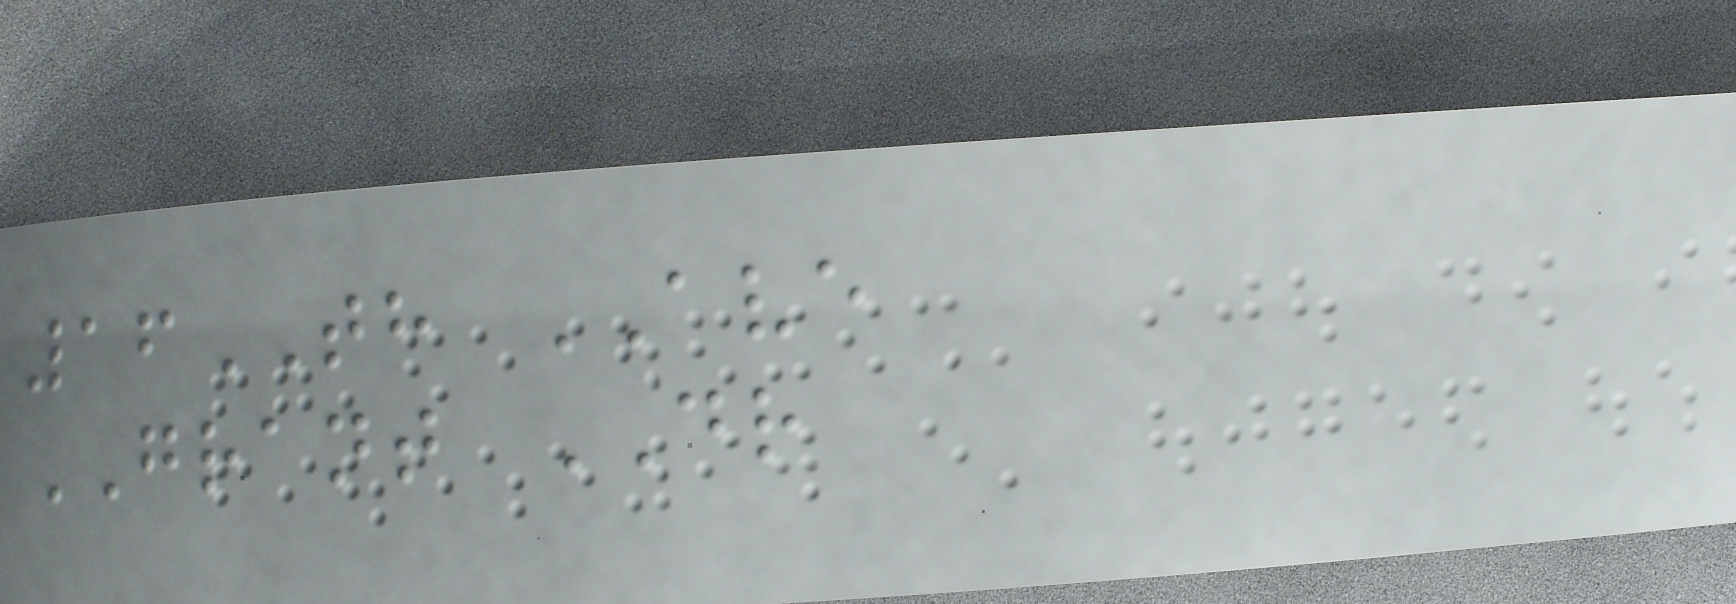16TH AVE
GRANT DR
